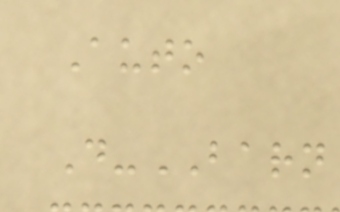Auto
D-BARN
